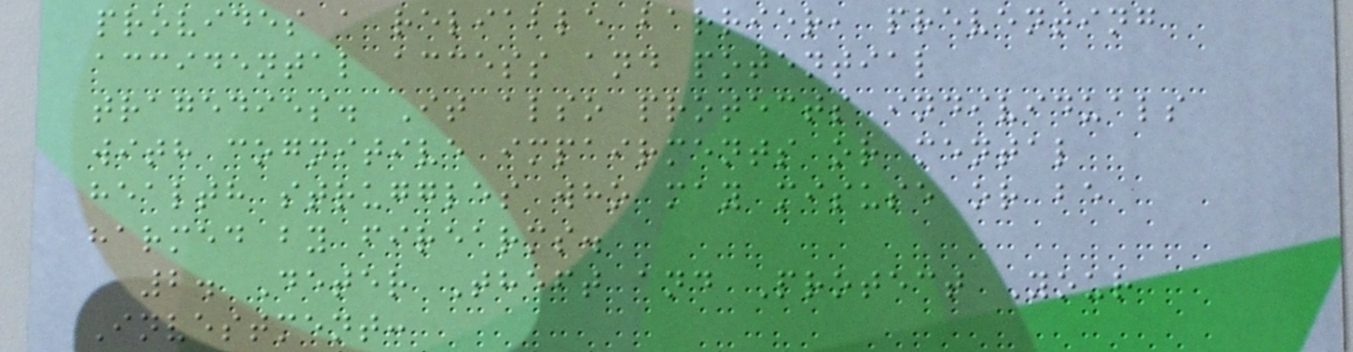provides a reliable barrier, preventing
accidental access and potential
tragedies. It also protects individuals
with cognitive impairments or mental
health struggles who may misuse or be
harmed by firearms.
2. Deter Theft and Protect Your
Investment:
